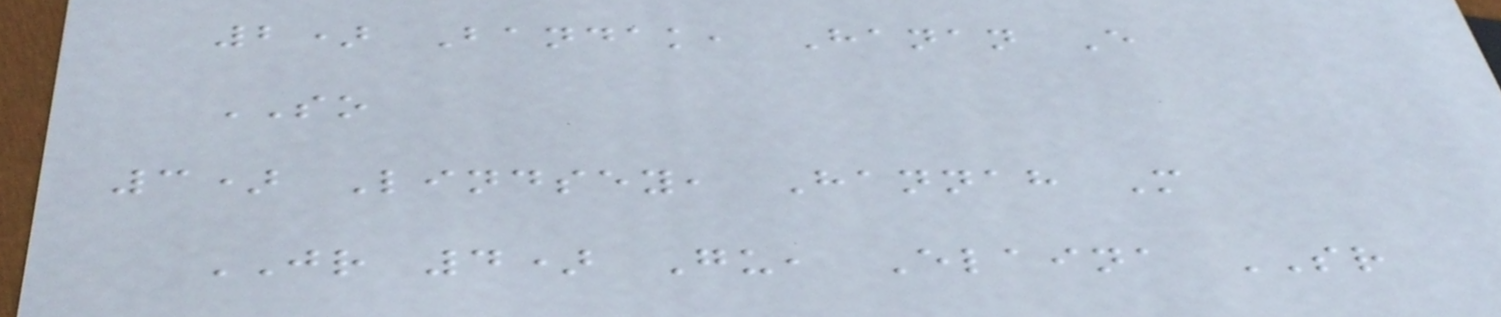2) Bandak, Hanan E
SO
3) Lindsey, Hannah M
JR 4) Gu, Elaina SR
